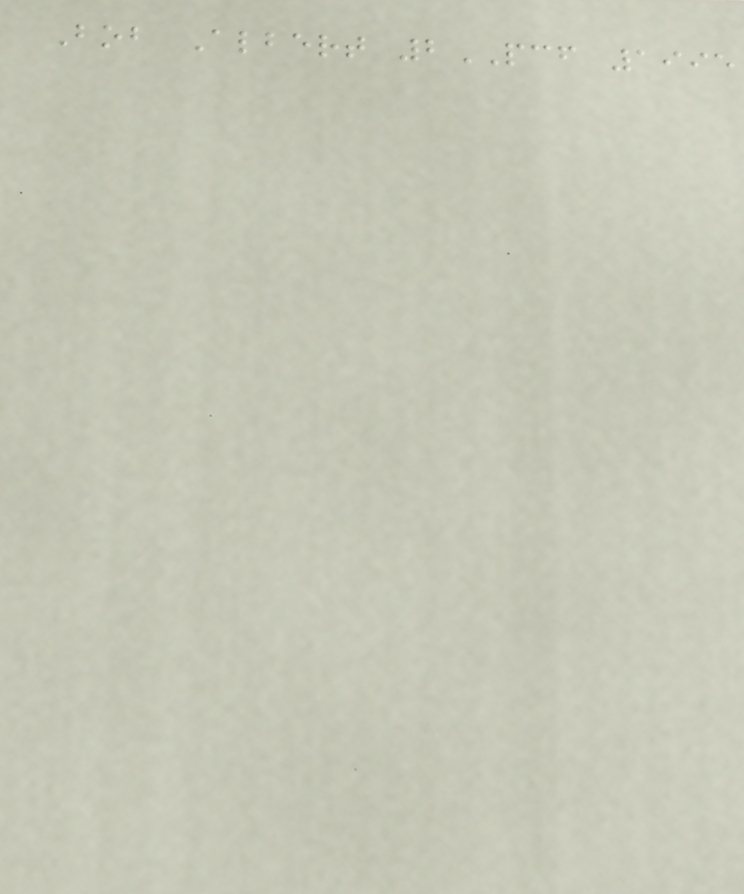Bob Albert 2PCF 1995
